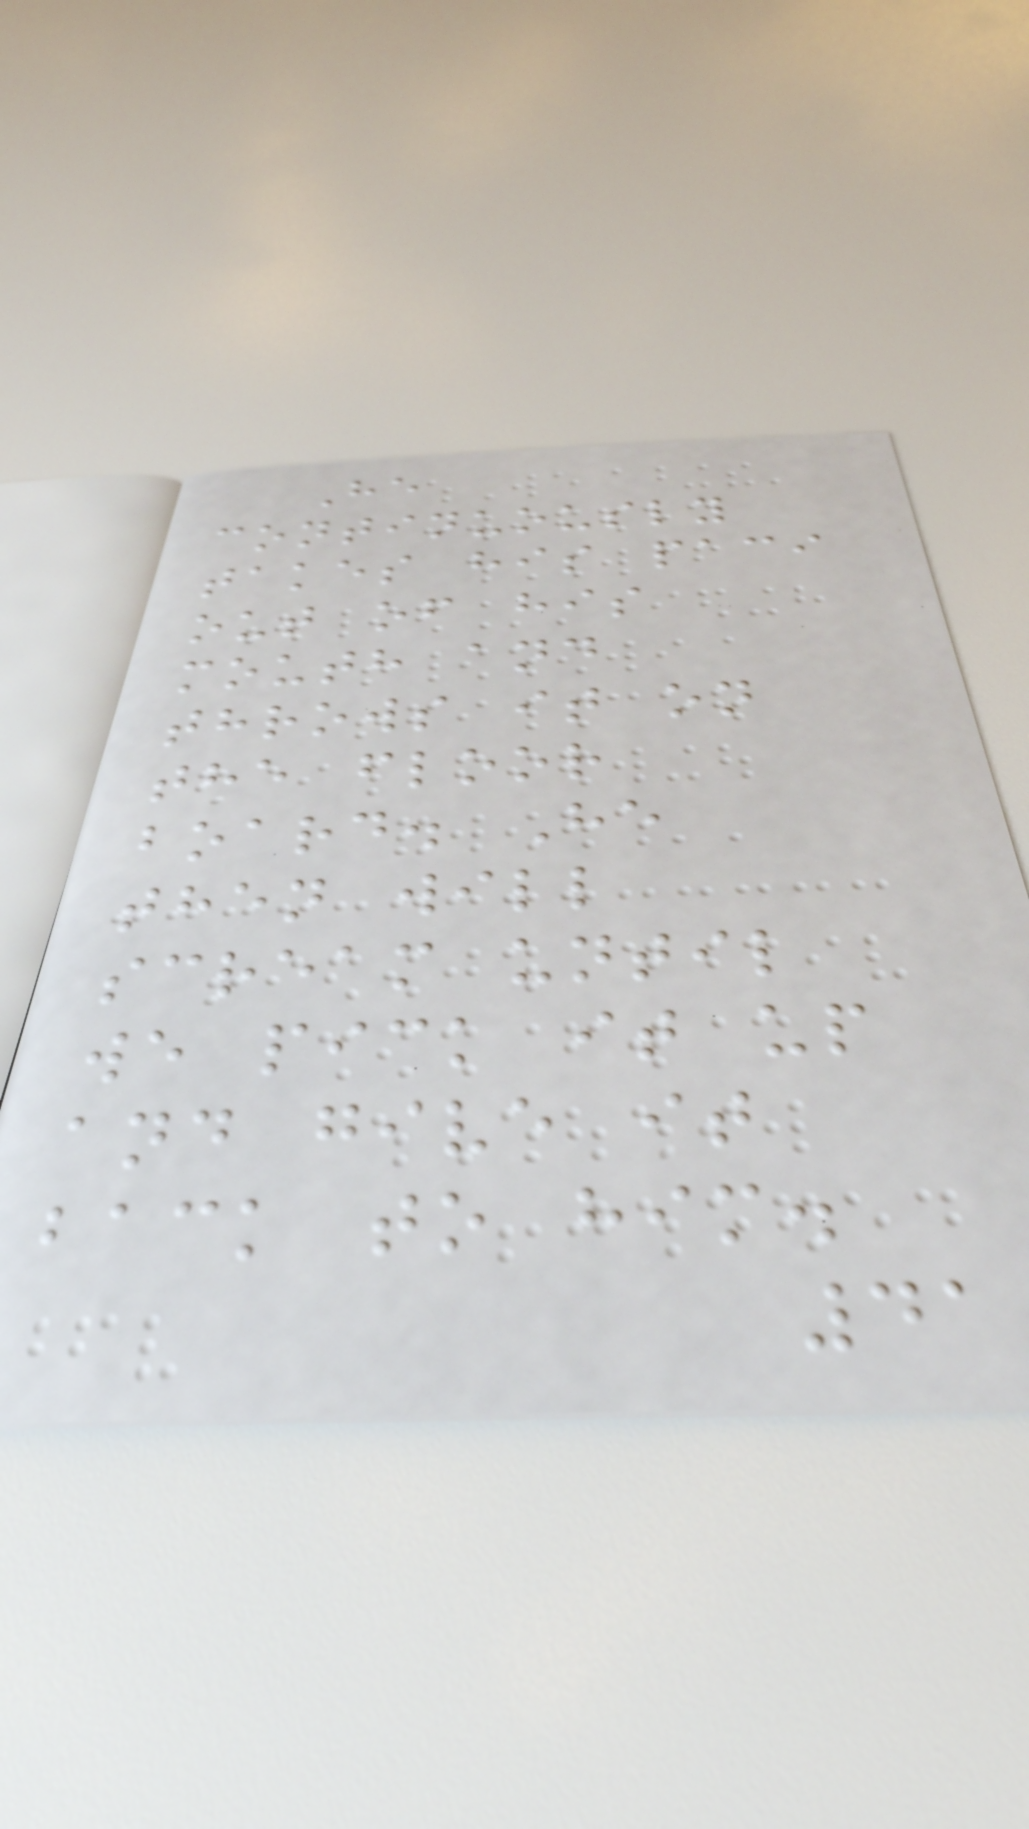He
continuously
takes his paci
out of his
mouth and
throws it on
the floor
board. He
then will
scream until
we pick it up
and give it
back to him.
41
